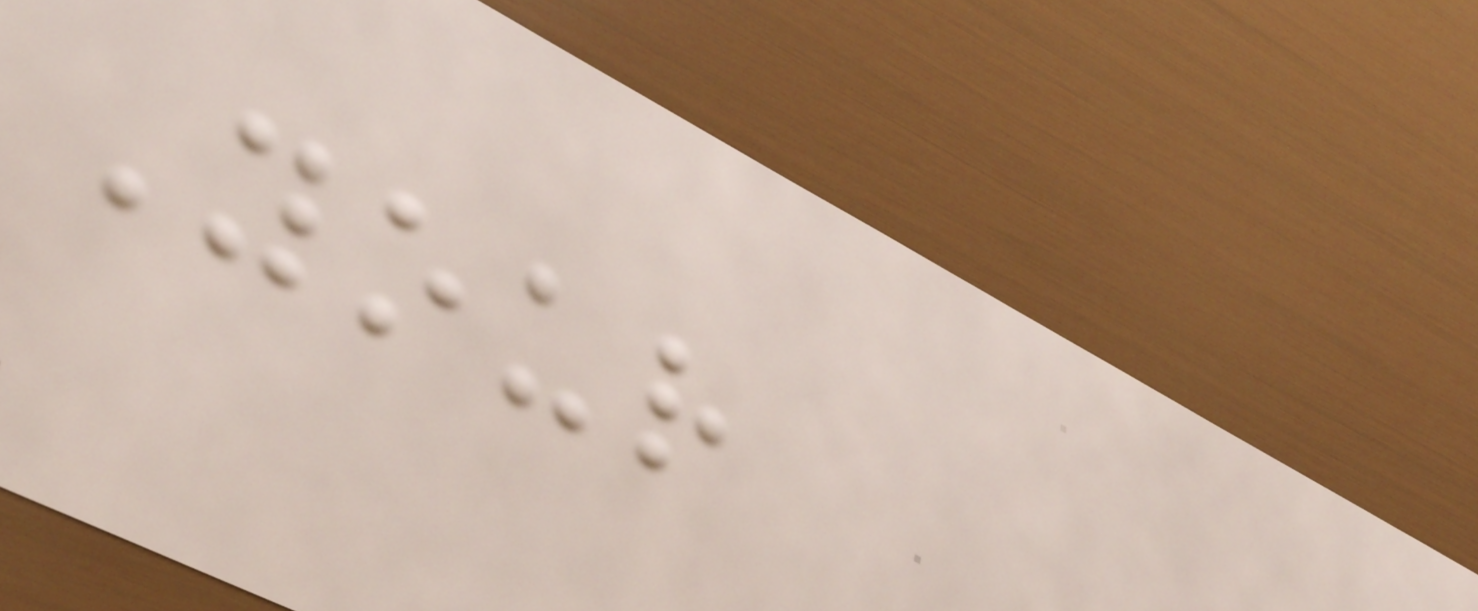Your
